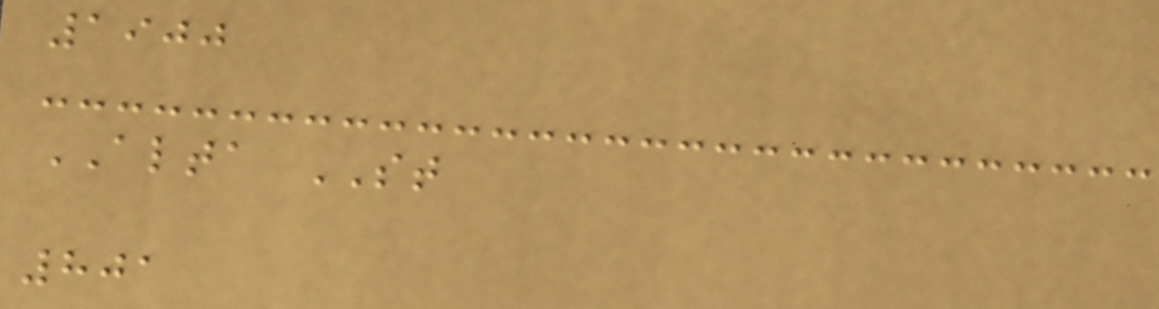1900
ALTA ST
801
